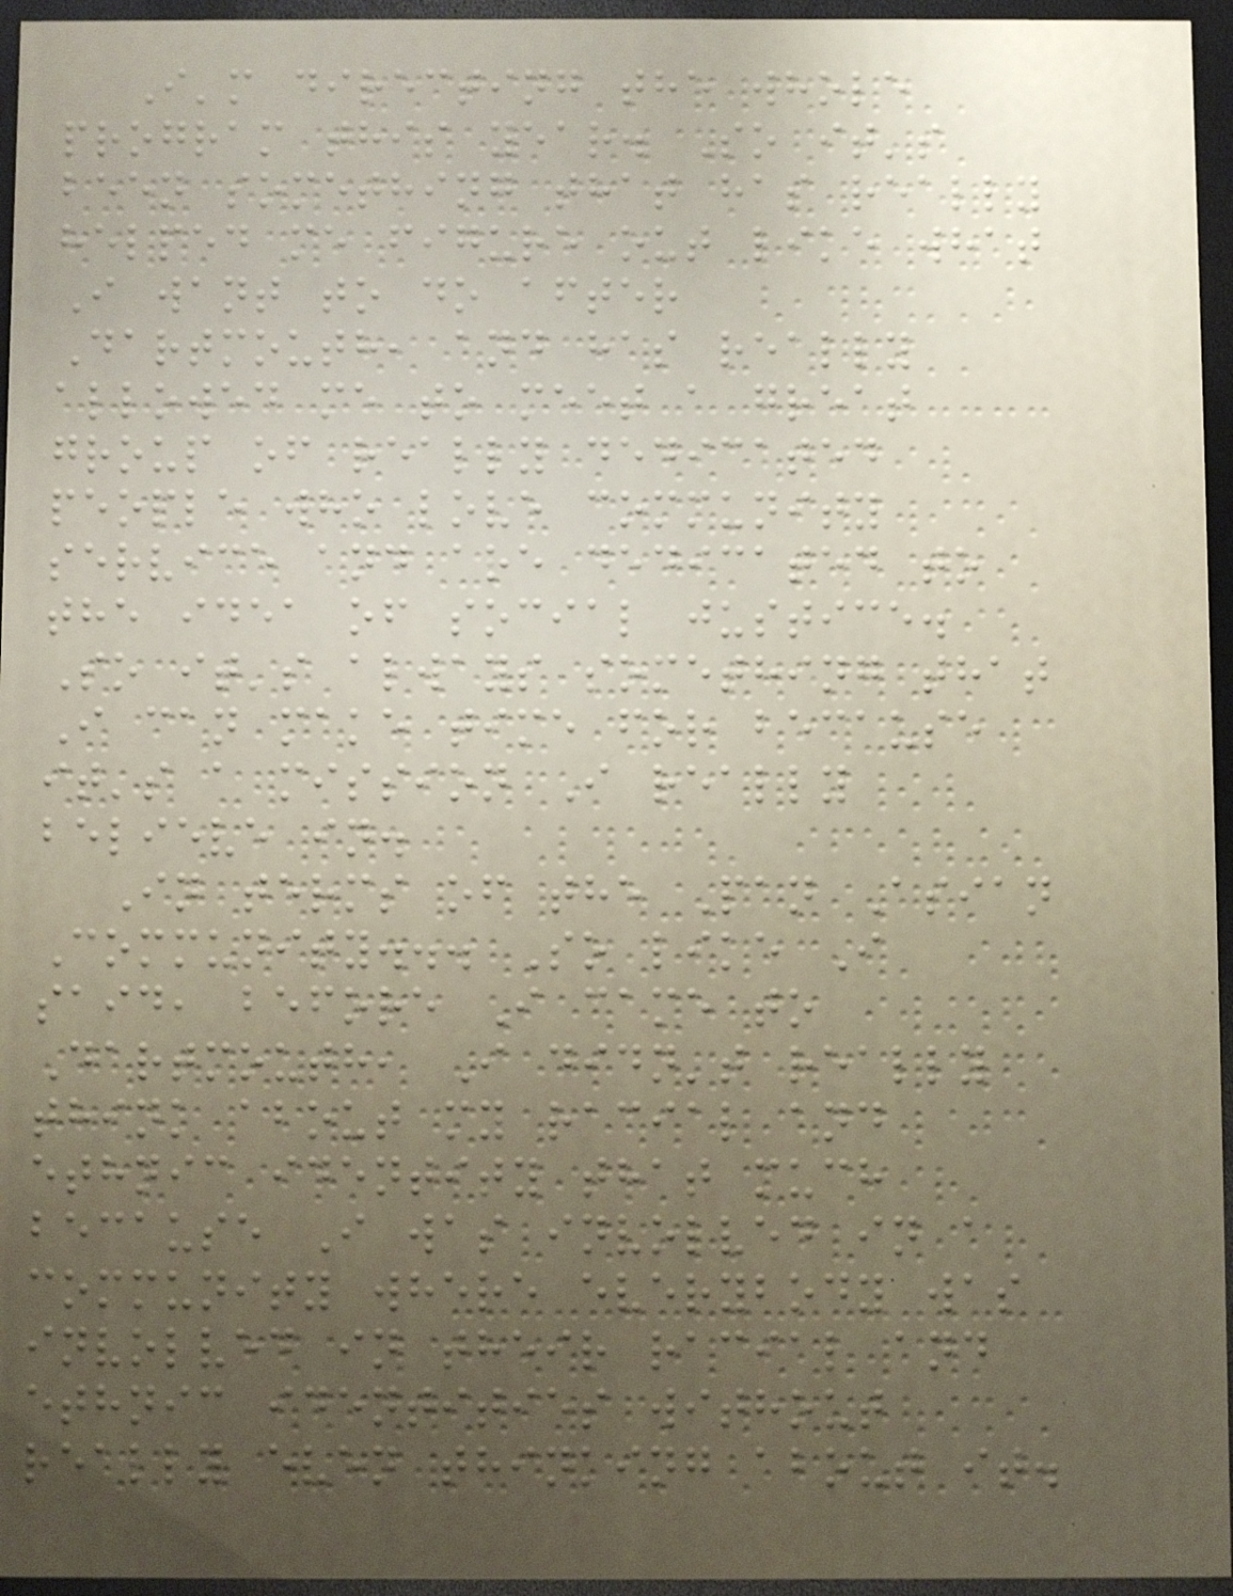I'm directing the whole
program this year. So it's
been something that has really
helped me figure out like what
I want to do after
Dartmouth, and has really
allowed me to meet a great
group of really dedicated
people who love community
service and are dedicated to
the idea of social justice.
So it's always something that
I can make time for because
it's a mission I really
believe in.
In terms of the Pan Asian
Community... So like I
said, before I came to
Dartmouth, I didn't really
think about my racial and
ethnic identity that much
because I was involved in a
community where everybody was
involved in their racial and
ethnic identities without
really even thinking about it.
